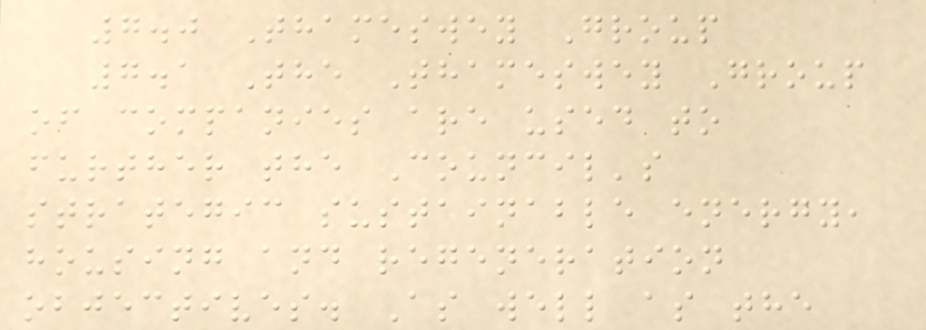7.0 Thameswey Group
7.1 The Thameswey Group
of companies are used to
further the Council's
strategic sustainable energy,
housing and regeneration
objectives. As well as the
